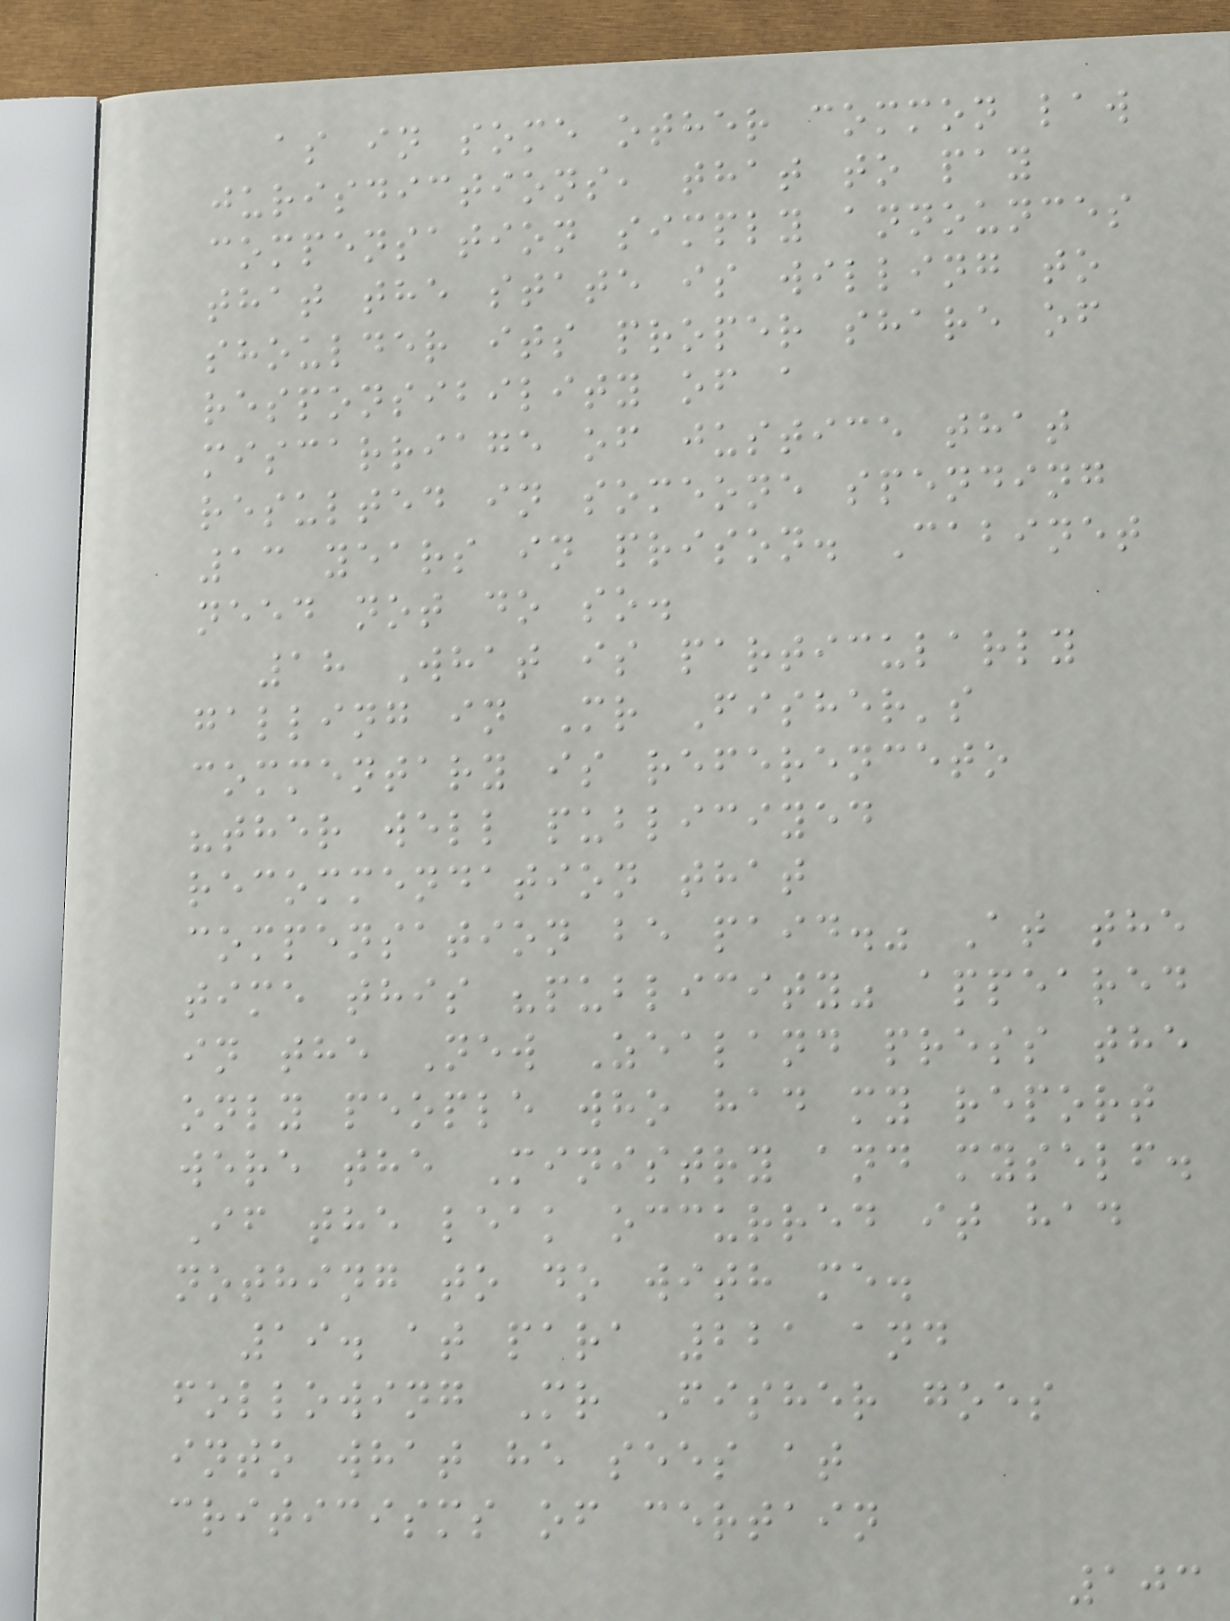as in some other common law
jurisdictions, that to pay
compensation simply announces
that the state is willing to
shoulder its proper share of
responsibility of a
miscarriage of justice that
resulted in someone spending
13 years in prison. Cabinet
need not do so.
18 What is particularly
galling in Mr Fisher's
commentary is referenceto
"ther well publiciyed
recommendation that
compensation be paid." At the
time this "publicity" appeared
in the New Zealand press the
only people who had my report
were the Ministry and myself.
If the leak occurred it had
nothing to do with me.
19. at para 221 and
following Mr Fisher goes
into what he sees at
criticisms of certain
103
